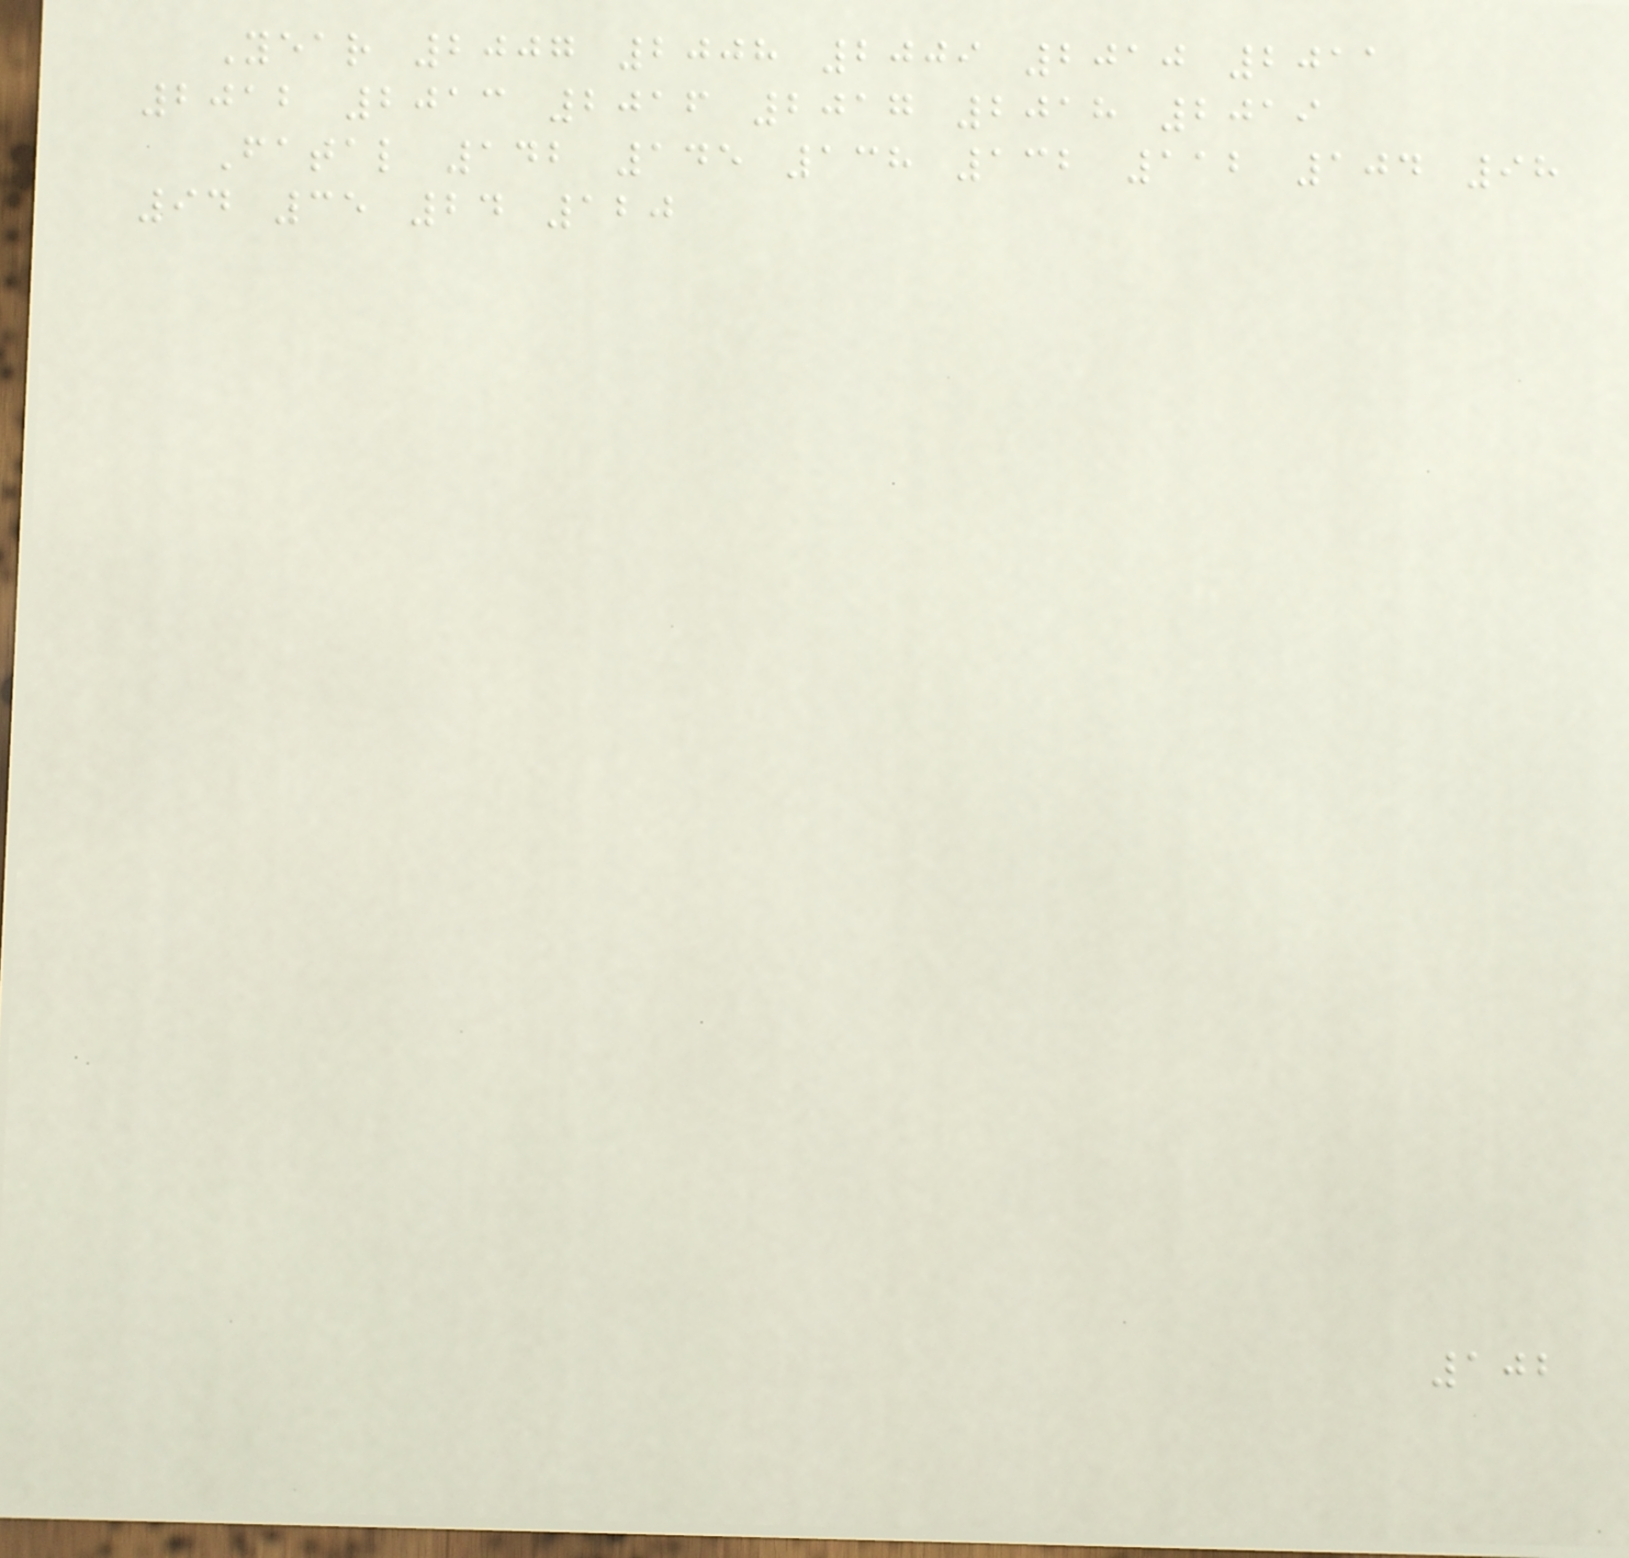Year 2007 2008 2009 2010 2011
2012 2013 2016 2017 2018 2019
Fatal 142 145 138 132 112 104 98
94 35 24 120
102
